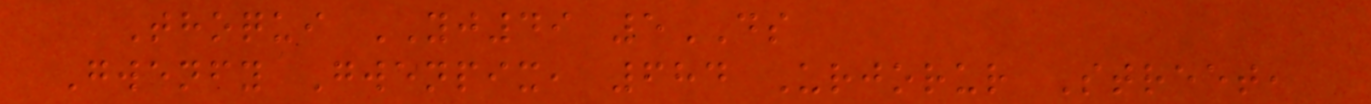Thoqui YJ49 5DS
Gwenfy Gwenpix, 684 Urjorur Street,
